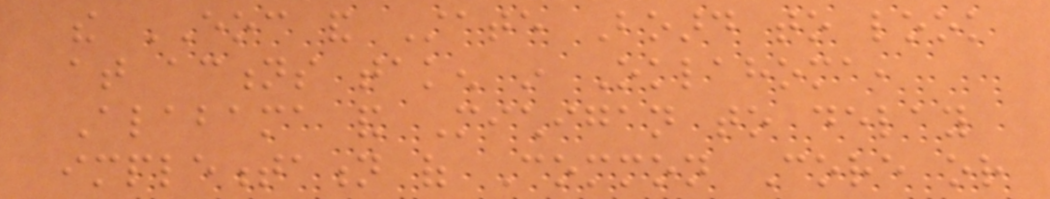the EOC and State Board to look
at actions taken in Oklahoma,
Alabama and Michigan to delay
implementation of Common Core or
